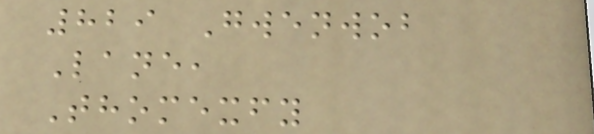829 Gwenwob
Lane,
Thomexfy
